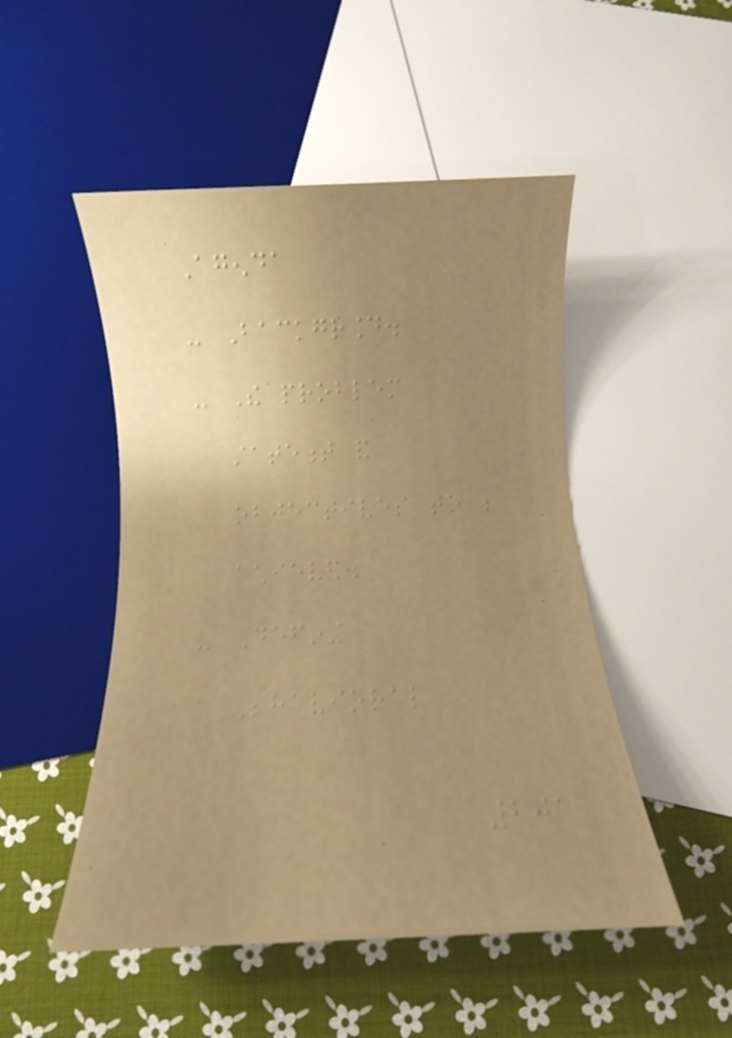Agenda
- Background.
- The problem
statement and
objectives to be
achieved.
- Defining
Behavioral
201
